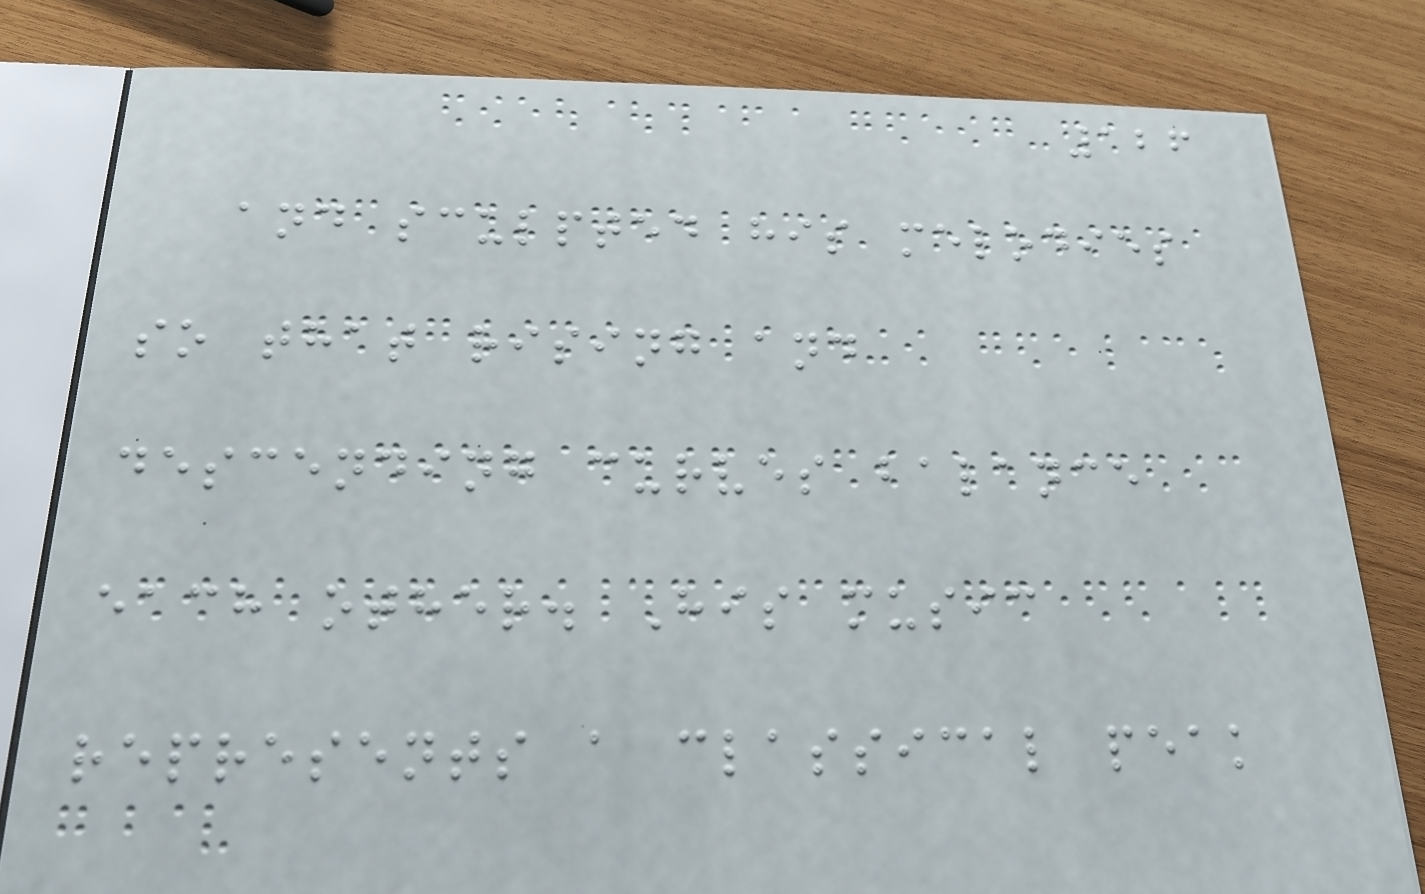126
and sculpted his melodies
so that rising and
descending curves balance
each other. His music
represents a classical peak
